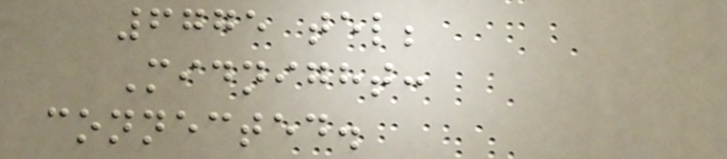6775 tel;
Midnight:
connected.
